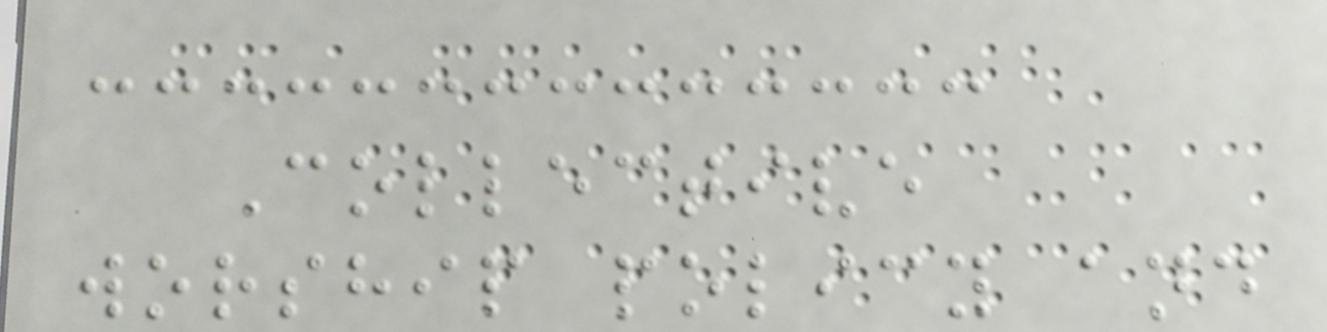Collective
worship policy and
